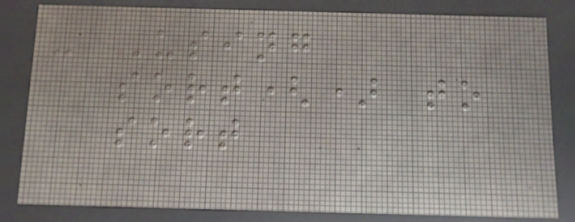- Using
sort() to
sort
